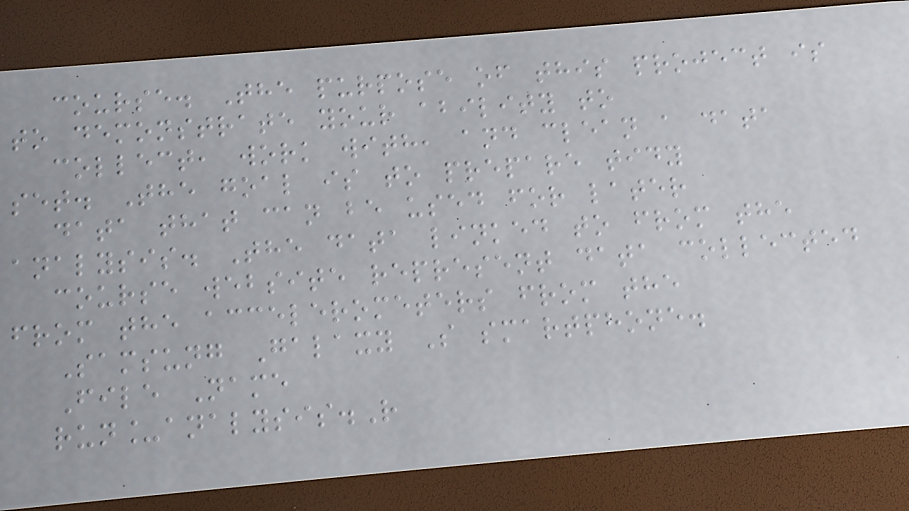course. The purpose of this project is
to demonstrate your ability to
collect, work with, and clean a data
set. The goal is to prepare tidy
data that can be used for later
analysis. The data linked to from the
course website represent data collected
from the accelerometers from the
Samsung Galaxy S smartphone.
File Name
run_analysis.R
